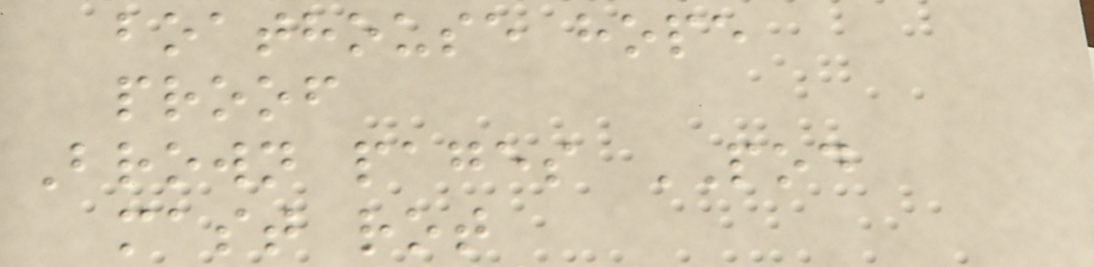boathouse hope
proof
Brown pages POD
mast rot
